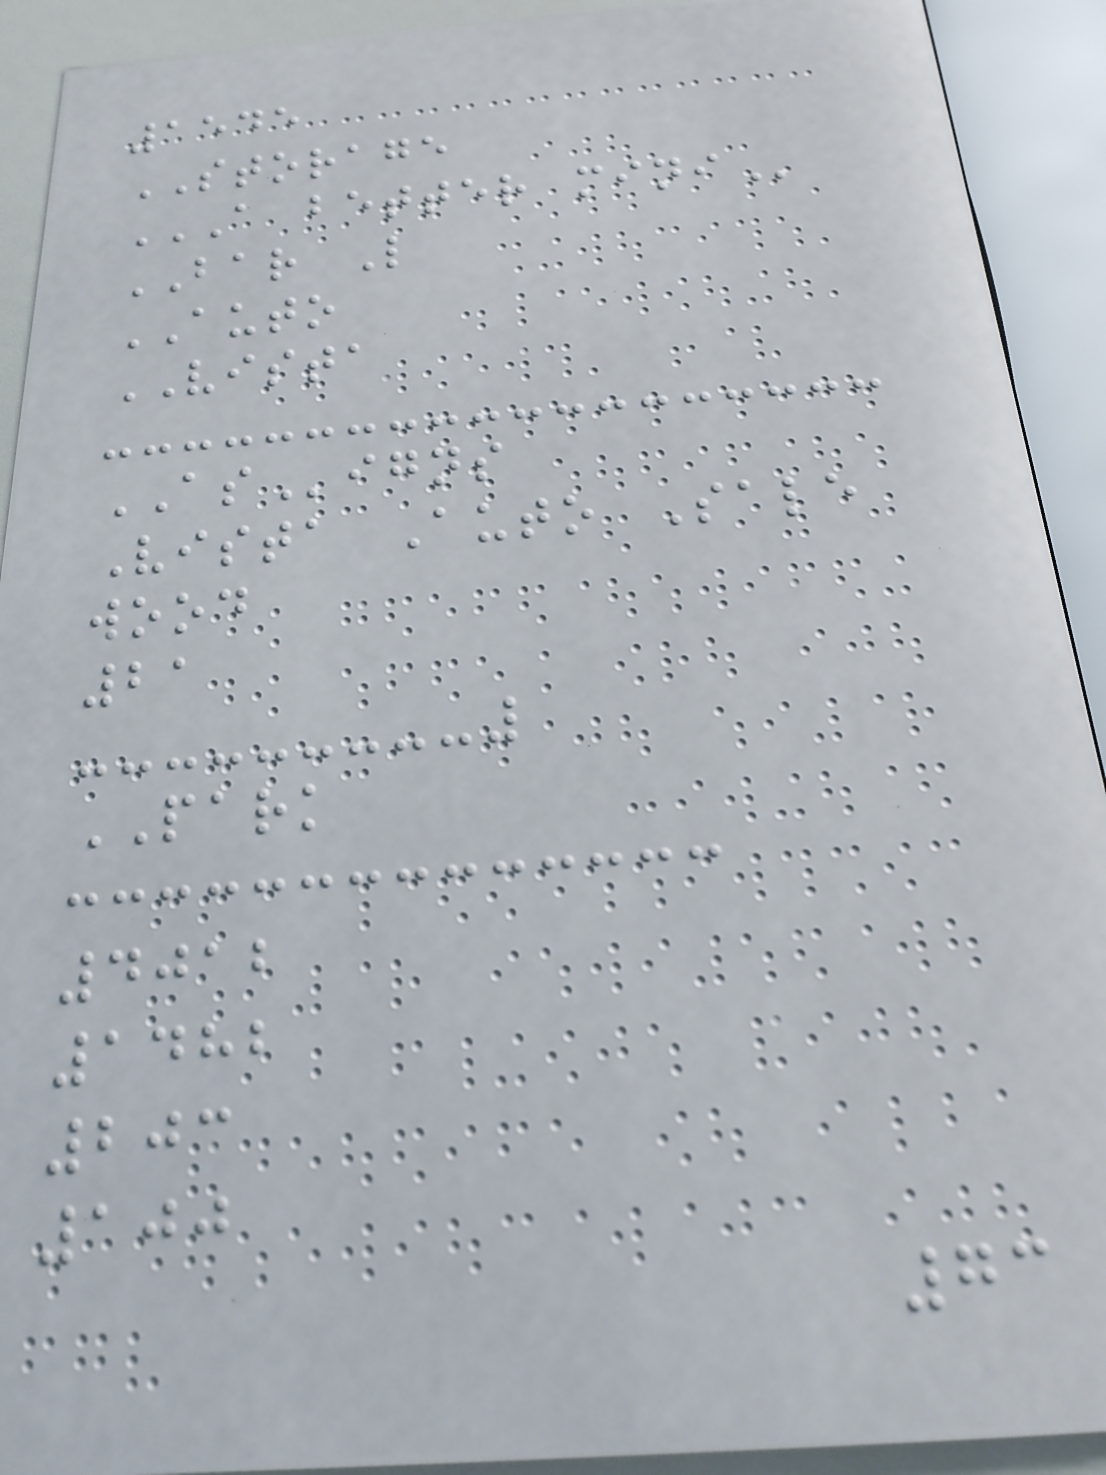1545
STORAGE
A BETTER MINI
BAR L
AUTO
VISTA
ASigns
Vista Auto Sale
wood
21
PARK
4012
1482
203
100
73
